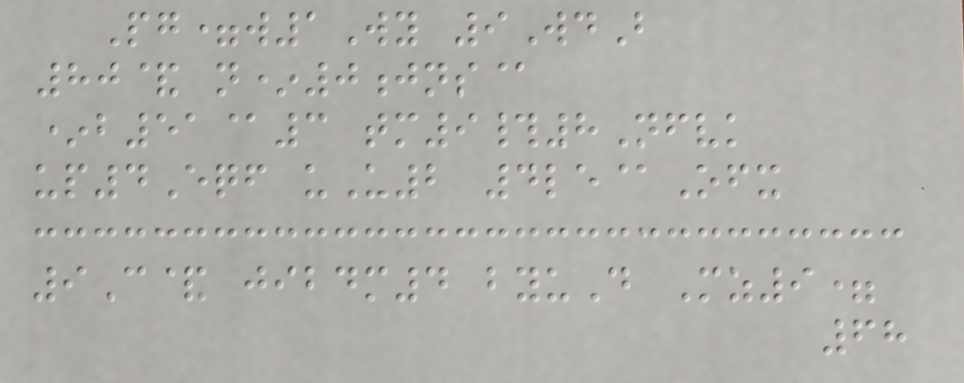Pg=w1Wy 9WdB
80& n*0jns@
*b51@3 tm9#8Nfvk
up4Eqf uU2 4le@Ofx
9C& jibdm4 byuD Mz9=
68
